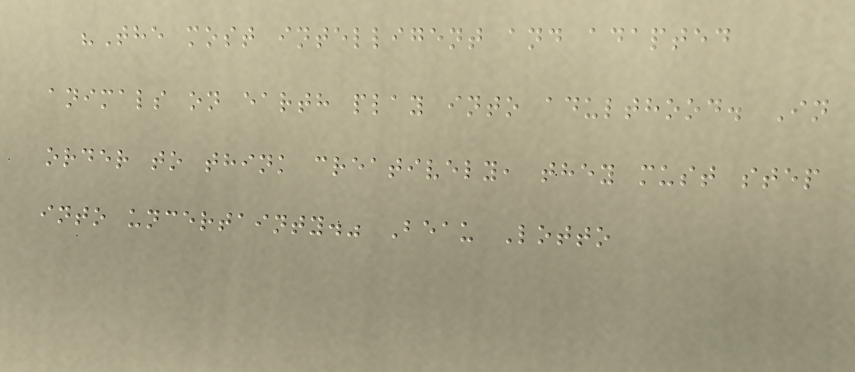"The most intelligent and adapted
animals on earth play into adulthood. In
order to think creatively, they must step
into uncertainty." Beau Lotto
